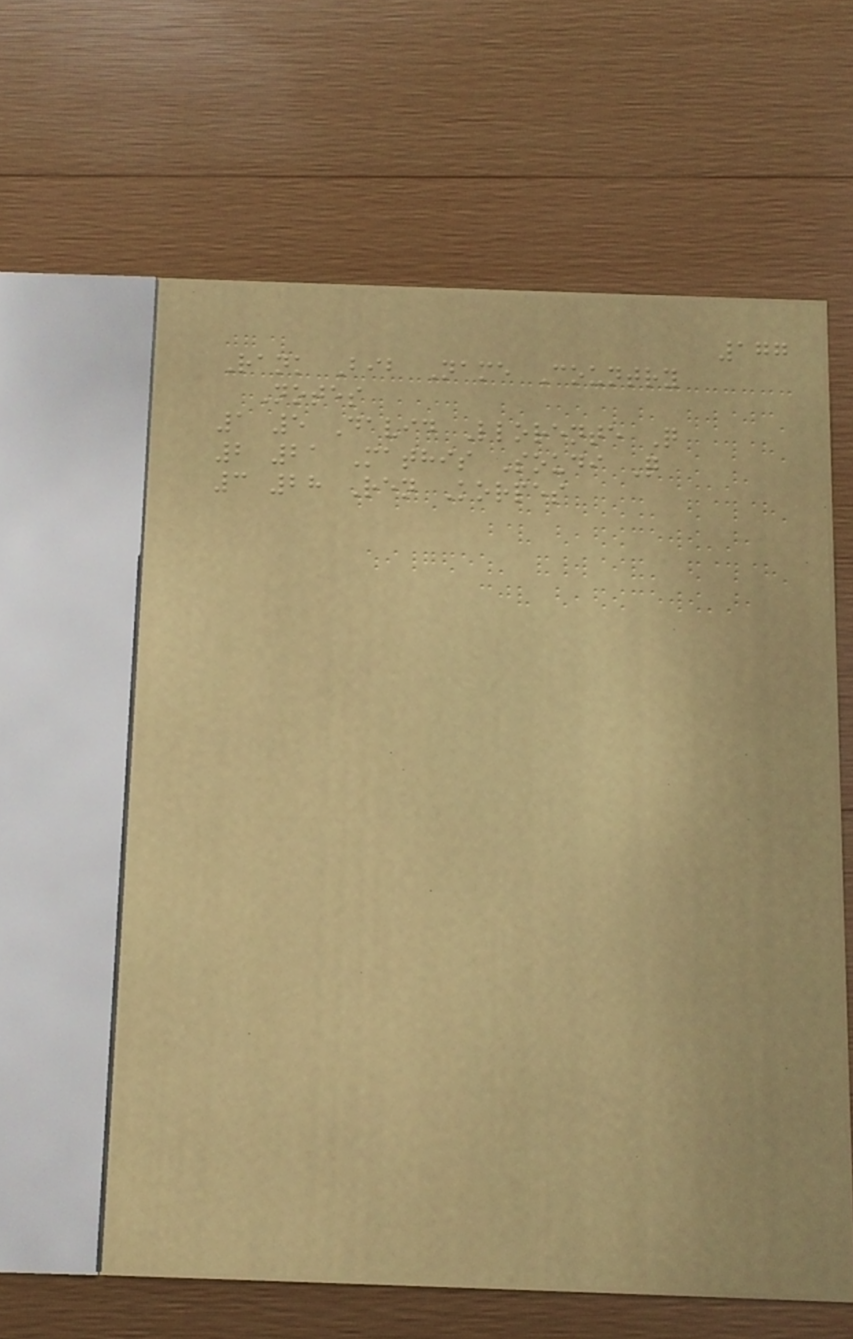177
Rank Bib Name Country
Notes
1 5 David Llorente Q
2 21 Mathis Soudi Q
3 28 Ren Korpes
